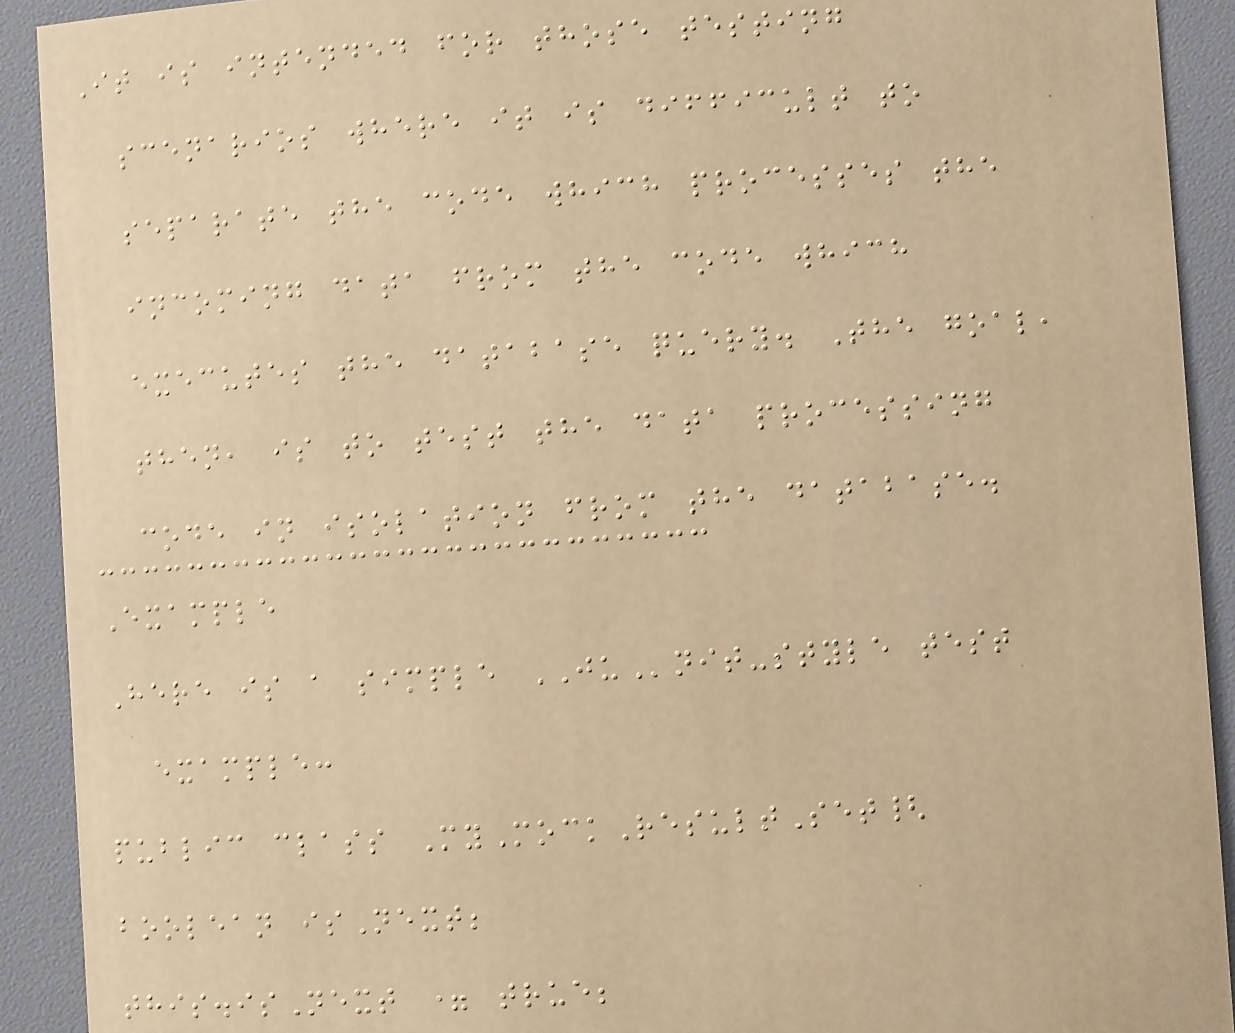It is intended for those testing
scenarios where it is difficult to
separate the code which processes the
incoming data from the code which
executes the database query. The goal,
then, is to test the data processing
code in isolation from the database.
Example
Here is a simple JUnit-style test
example:
public class MyMockResultSet{
boolean isNext;
this.isNext = true;
